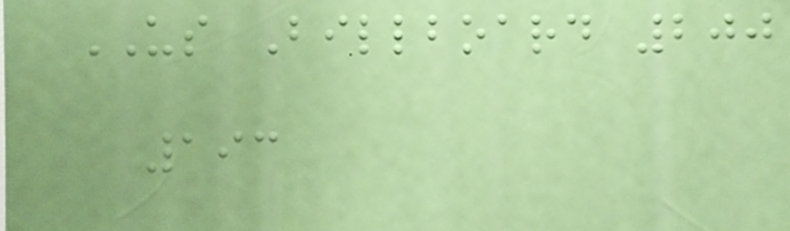US Billboard 200
193
